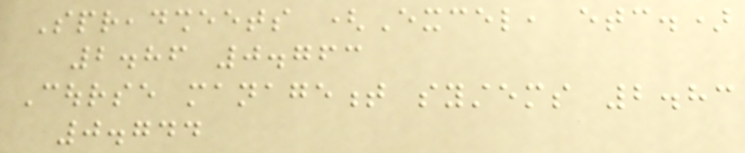Spreadsheets (Excel, etc.)
2.86 0.763
Course management systems 2.83
0.744
